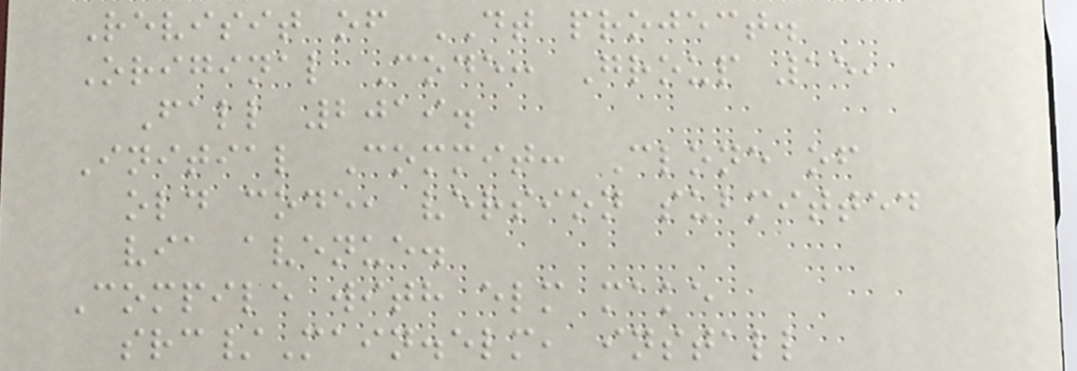Revisit of DT project.
Original Code: Group 15,
Fall 2019.
Initial Commit: Clone of
old code, version submitted
via avenue.
Compile with elm make
src/Main.elm, install
